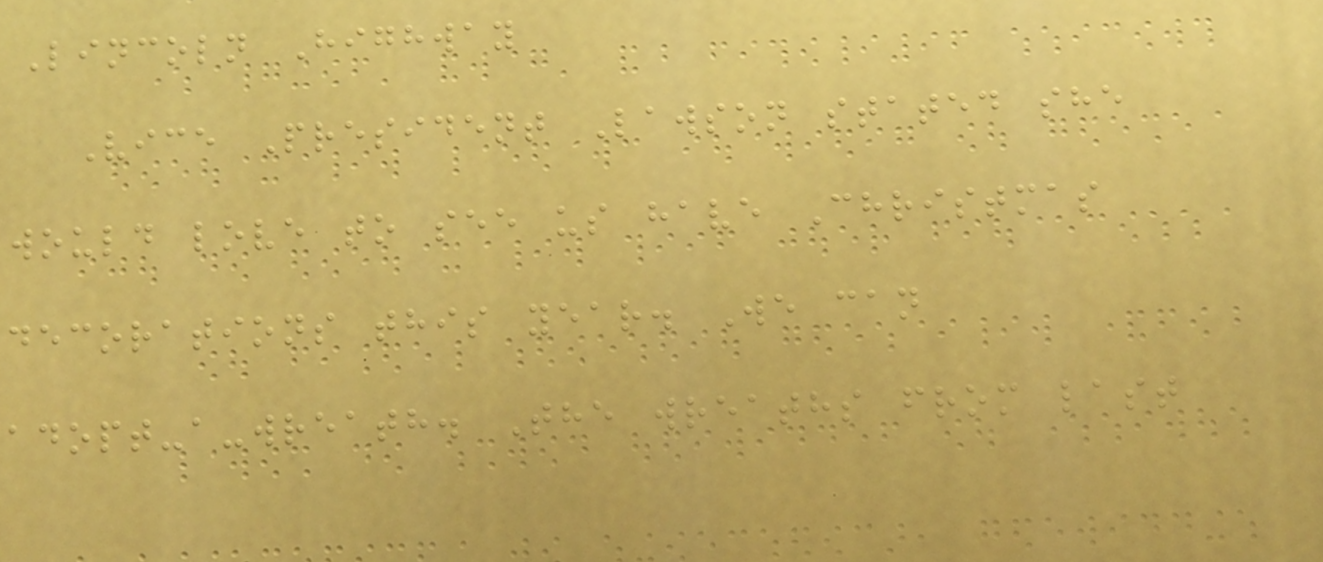Lincoln Highway
Vice President Lawson stated she
would love to see us have Christmas
decorations this year. We can
adopt-a-wreath. The wreaths from last
